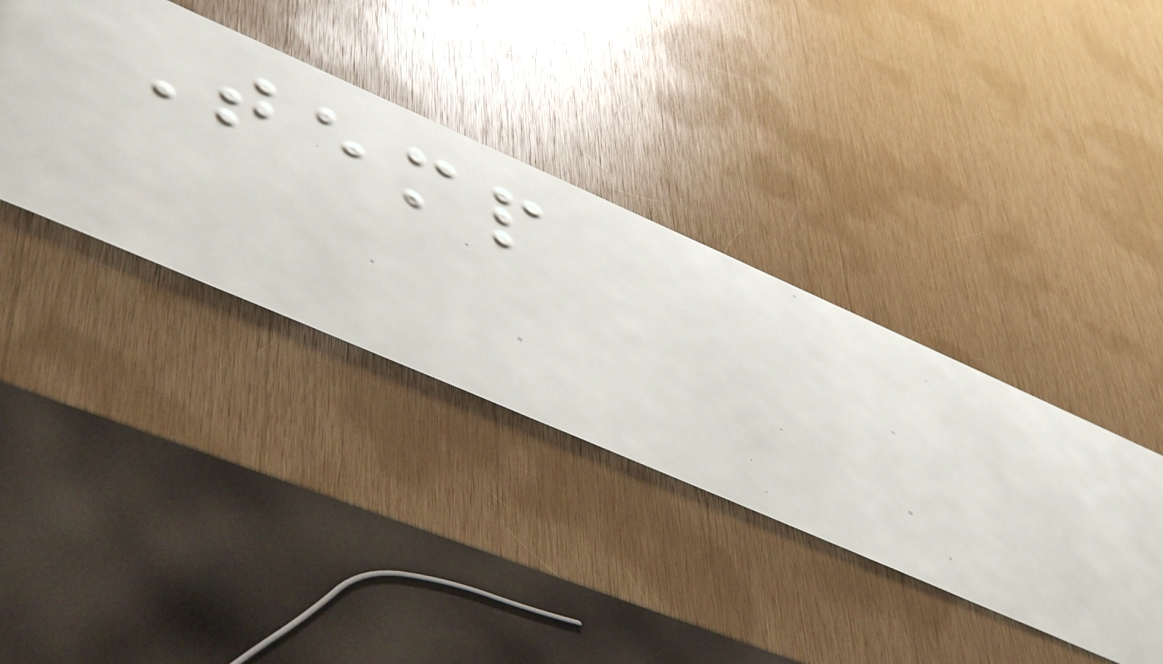Temp
